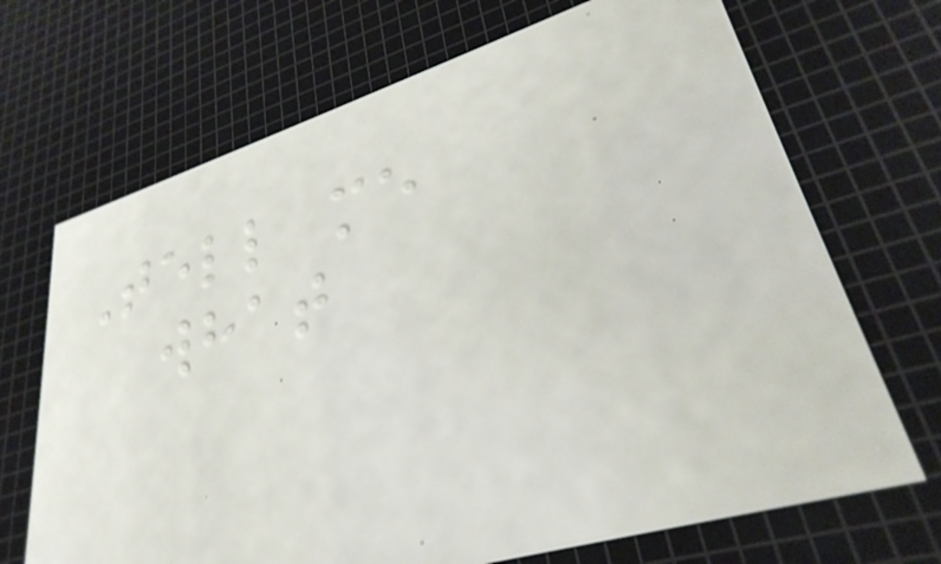Tell me
what
